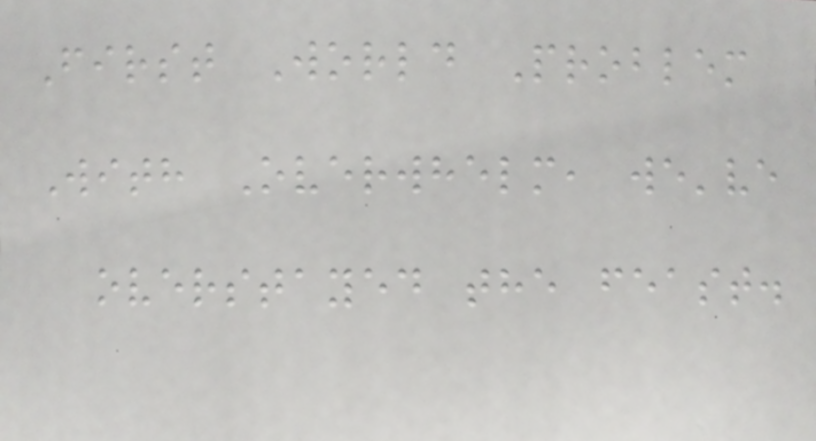First World Problem
With Overwhelm, we've
overstayed the feast.
